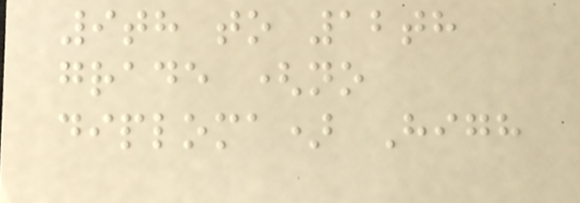9th to 12th
grade (no
diploma) High
